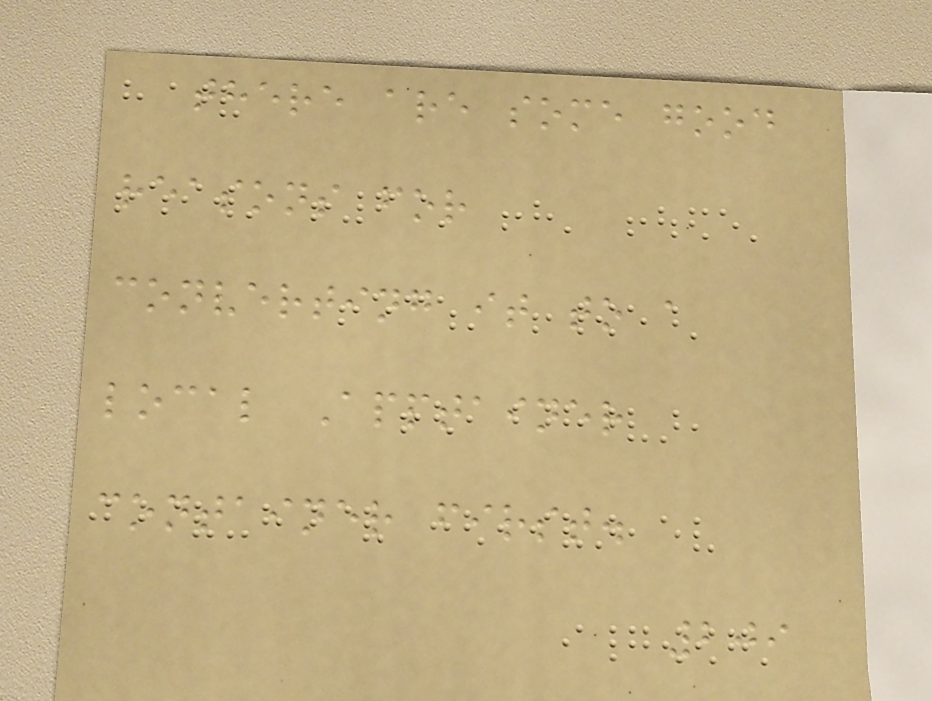there are some good
reasons for
converting it to a
local Apptainer
container first.
209
